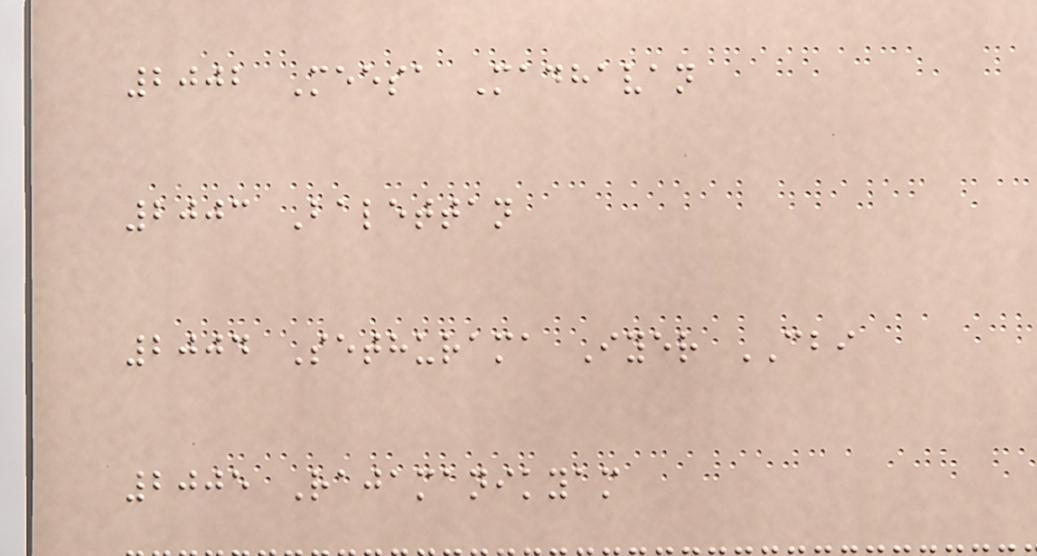2002 Meesa Madhavan
2003 Balettan
2004 Sethurama Iyer CBI
2005 Rajamanikyam
